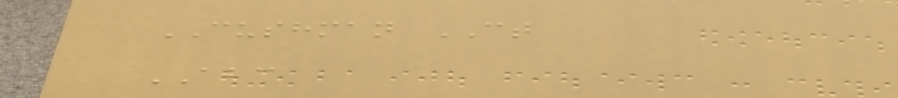CUSHMAN CT
ABC
